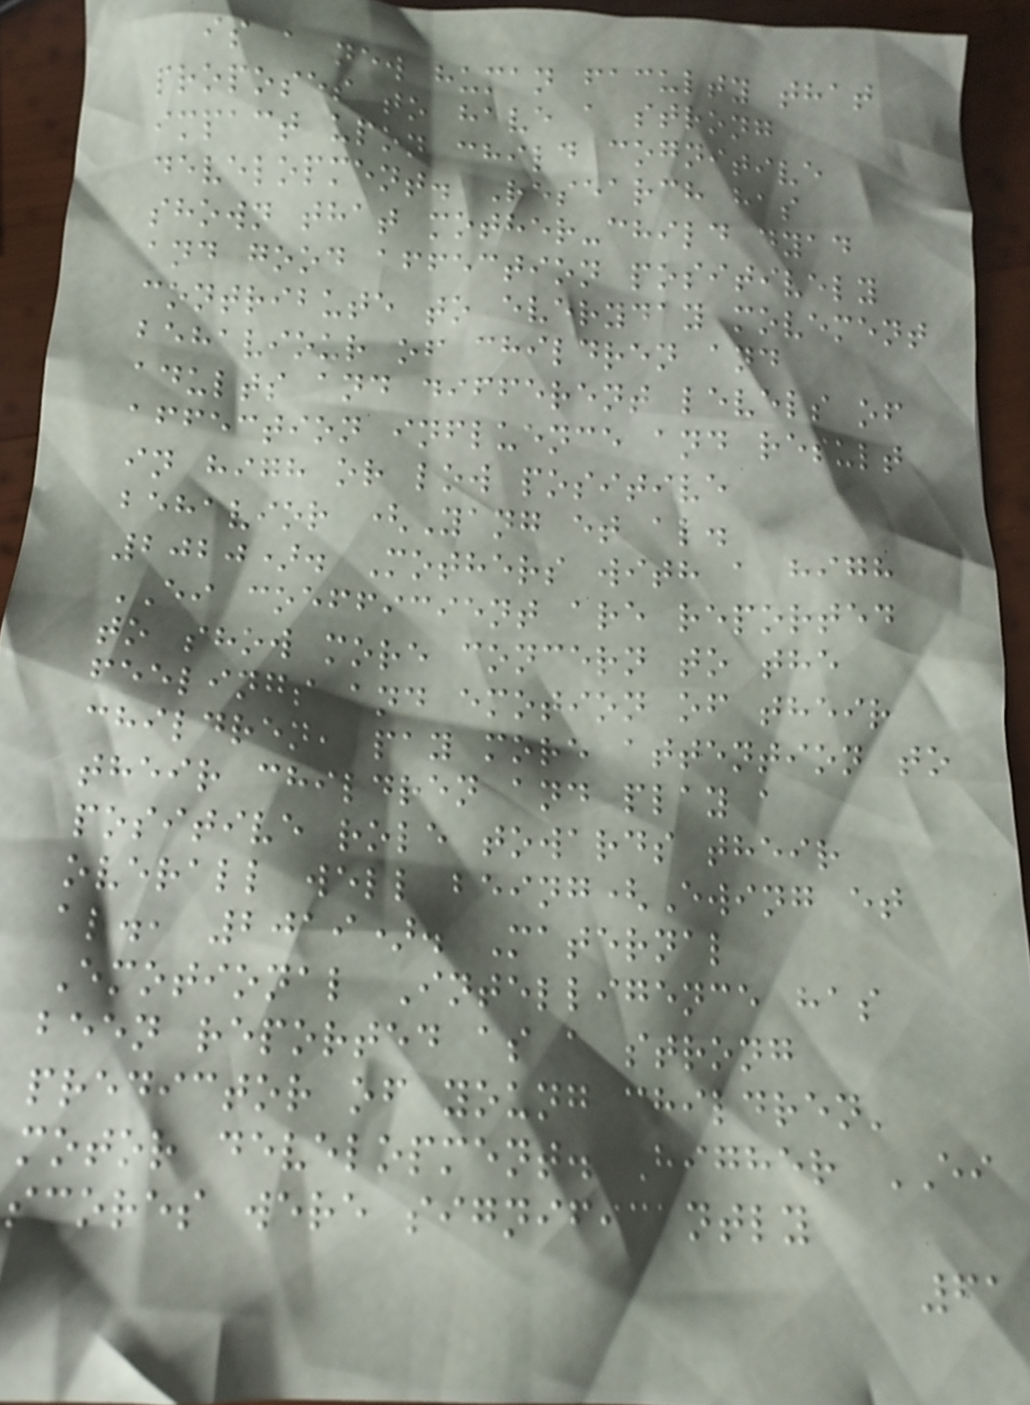is a new human faculty that
proposes to have a strong
impact upon child cognitive
development. Research has
shown that mother-child dyad
and good affection positively
contribute to everyday movement
behaviour of children and
adults and different levels of
affection influence and result
in high or low positive
behavior (Yang et al.
2020). Mothers with a high
EI coefficient are reported
to show more concern to the
feelings and emotion of their
children, pay more attention to
their children and play a
positive role towards their
overall well being(Ewing et
al., 2019). Maternal
Emotional Intelligence has
been reported as a strong
predictor of young children'
motor development. Higher EI
scores were significantly
61
